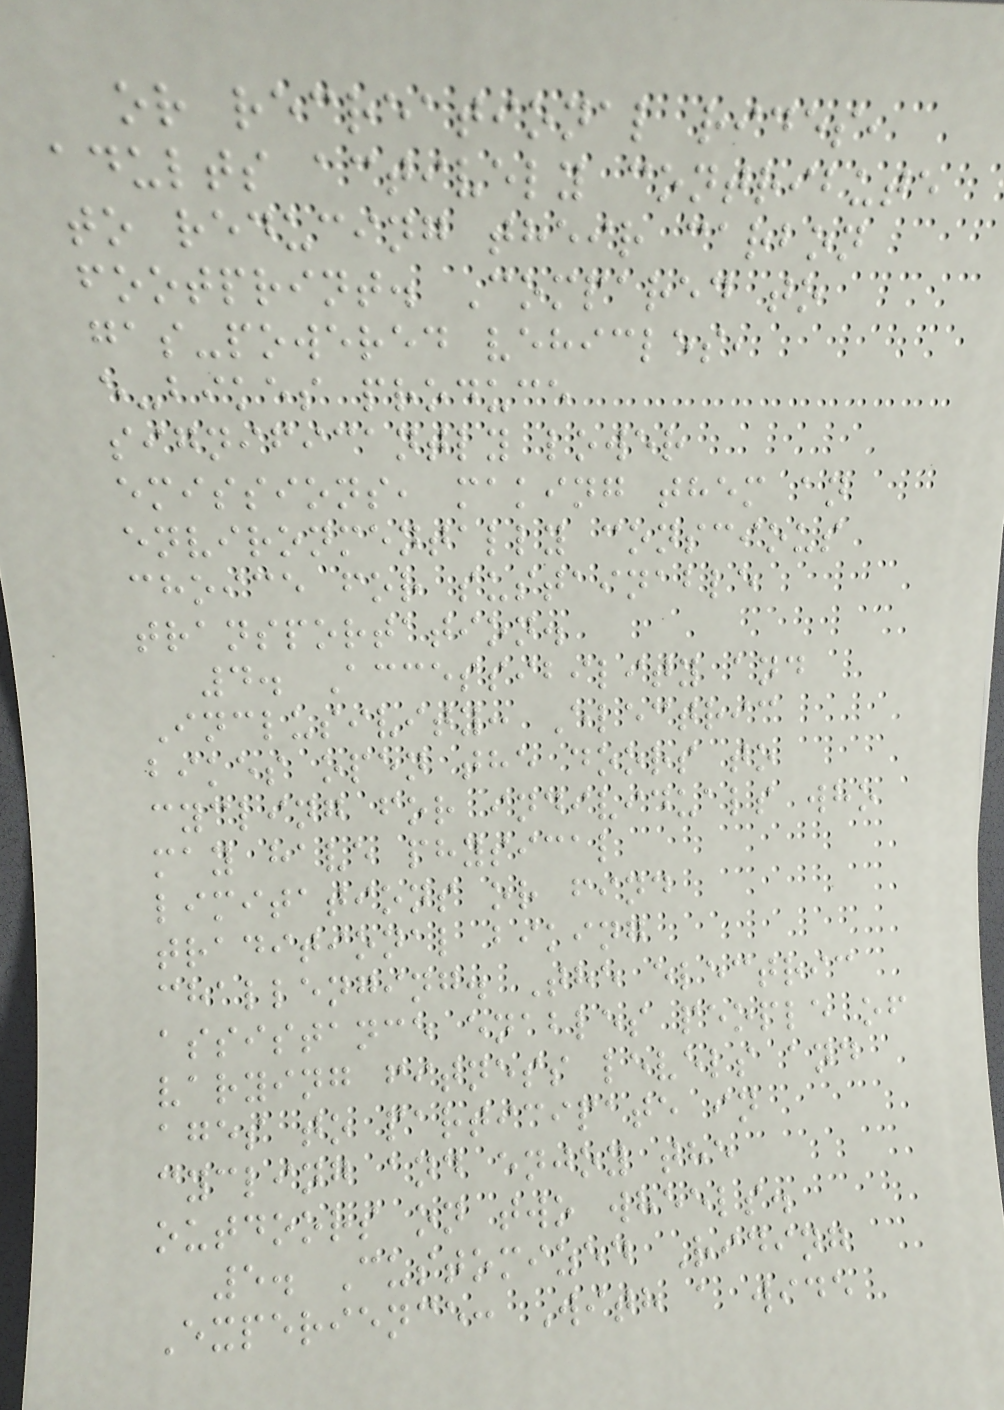or recreational rides,
adults actively contribute
to reducing their carbon
footprint. Compared to
gas-powered vehicles,
e-bikes produce
significantly lower
emissions, making them an
environmentally conscious
choice for sustainable
transportation.
4. Accessibility and
Inclusivity: Electric
bikes open the doors to
cycling for individuals who
may have physical
limitations or find
traditional biking
challenging. The electric
assistance enables people of
varying fitness levels and
ages to participate in
cycling and enjoy the
outdoors on two wheels.
5. Customized Riding
Experience: With a wide
